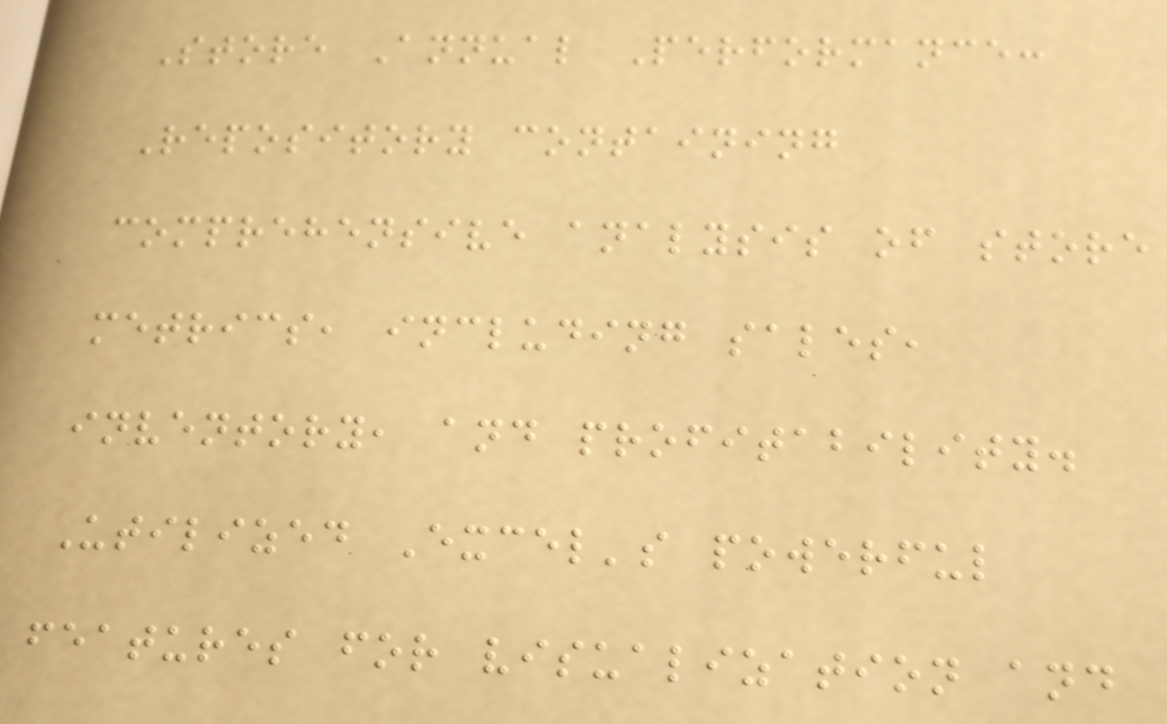Store Annual Performance:
Repository containing
comprehensive analysis of store
metrics, including sales,
inventory, and profitability.
Utilized Excel's powerful
features for visualization and
